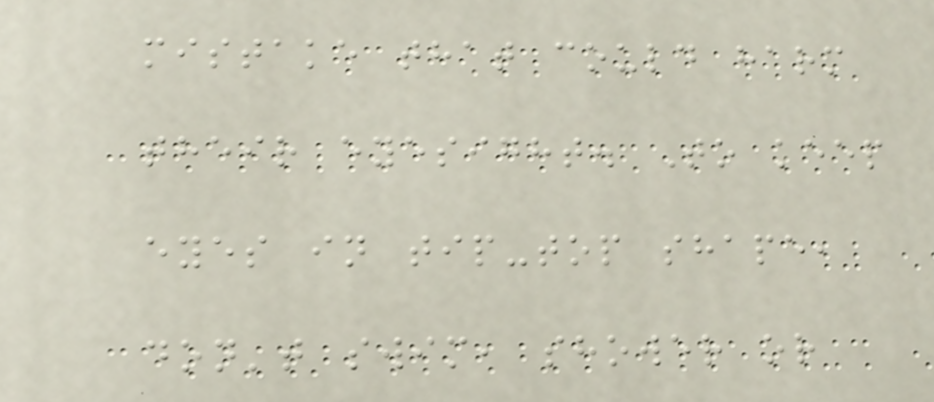mistake that could harm
their eyesight. To keep
eyes in tip-top shape,
don't swim, shower or
